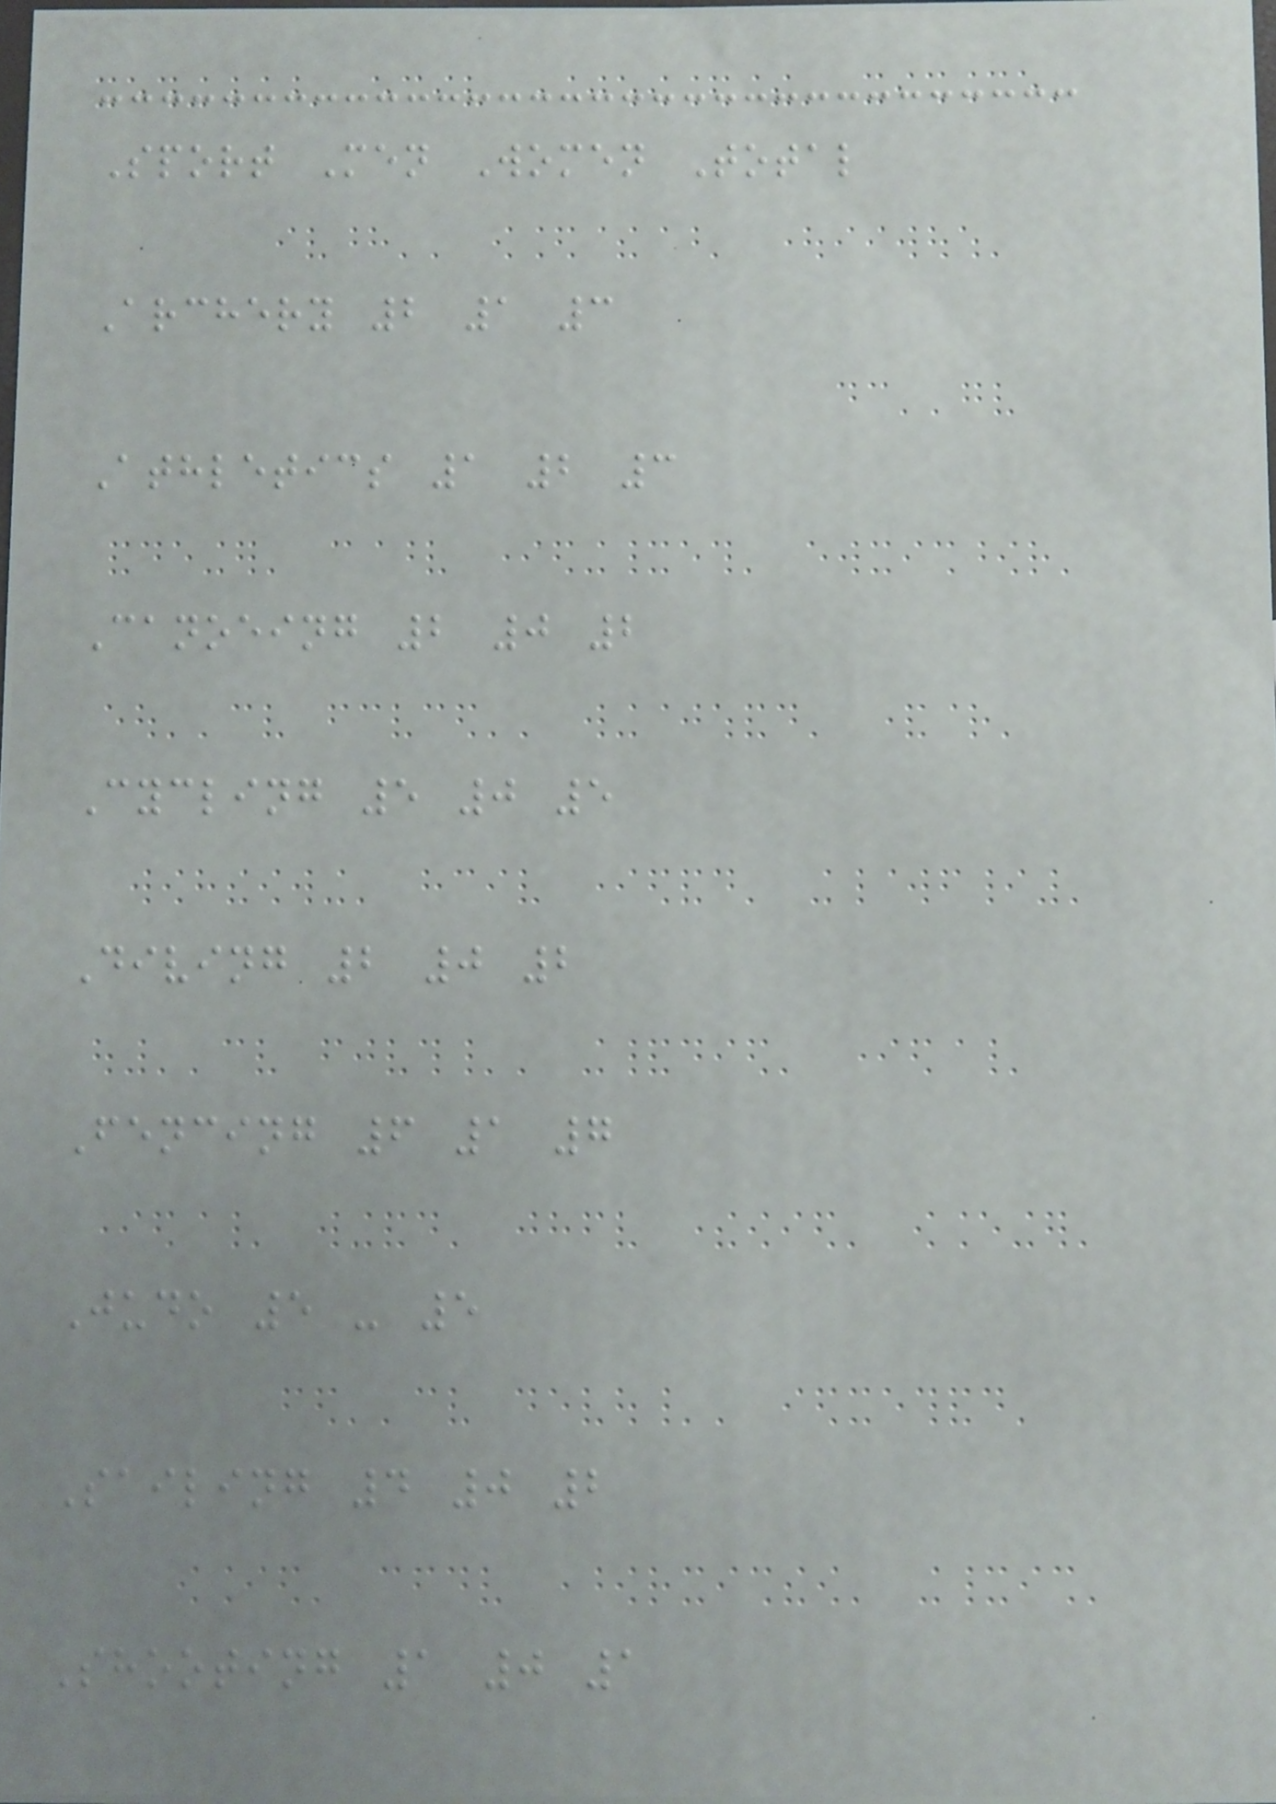Sport Men Women Total
Archery 2 1 3
Athletics 1 2 3
Canoeing 2 0 2
Cycling 5 0 5
Diving 2 0 2
Fencing 6 1 7
Judo 5 - 5
Sailing 4 0 2
Shooting 1 0 1
